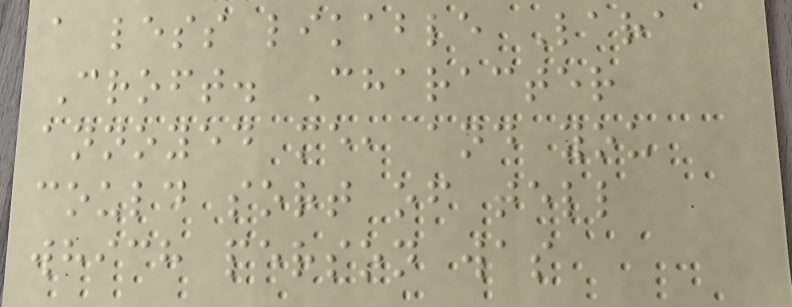a less likable Lara
Croft. Character
annoyed me, and you
could sort of tell
which person was
